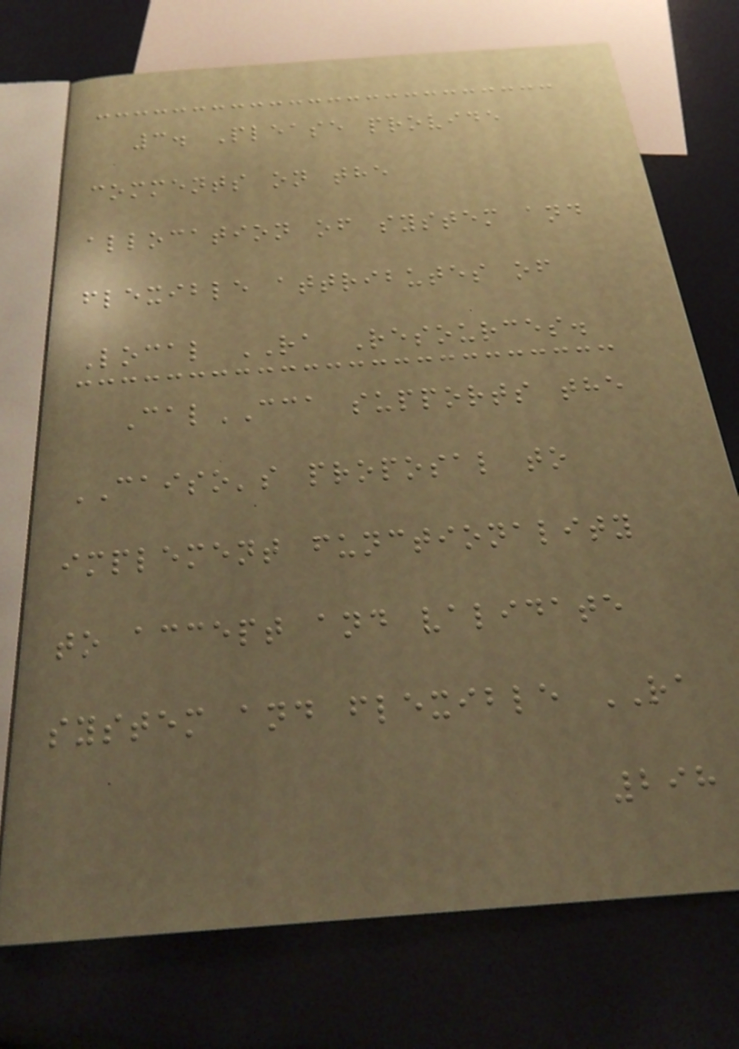3. Please provide
comments on the
allocation of system and
flexible attributes of
Local RA Resources.
CalCCA supports the
CAISO's proposal to
implement functionality
to accept and validate
system and flexible RA
298
